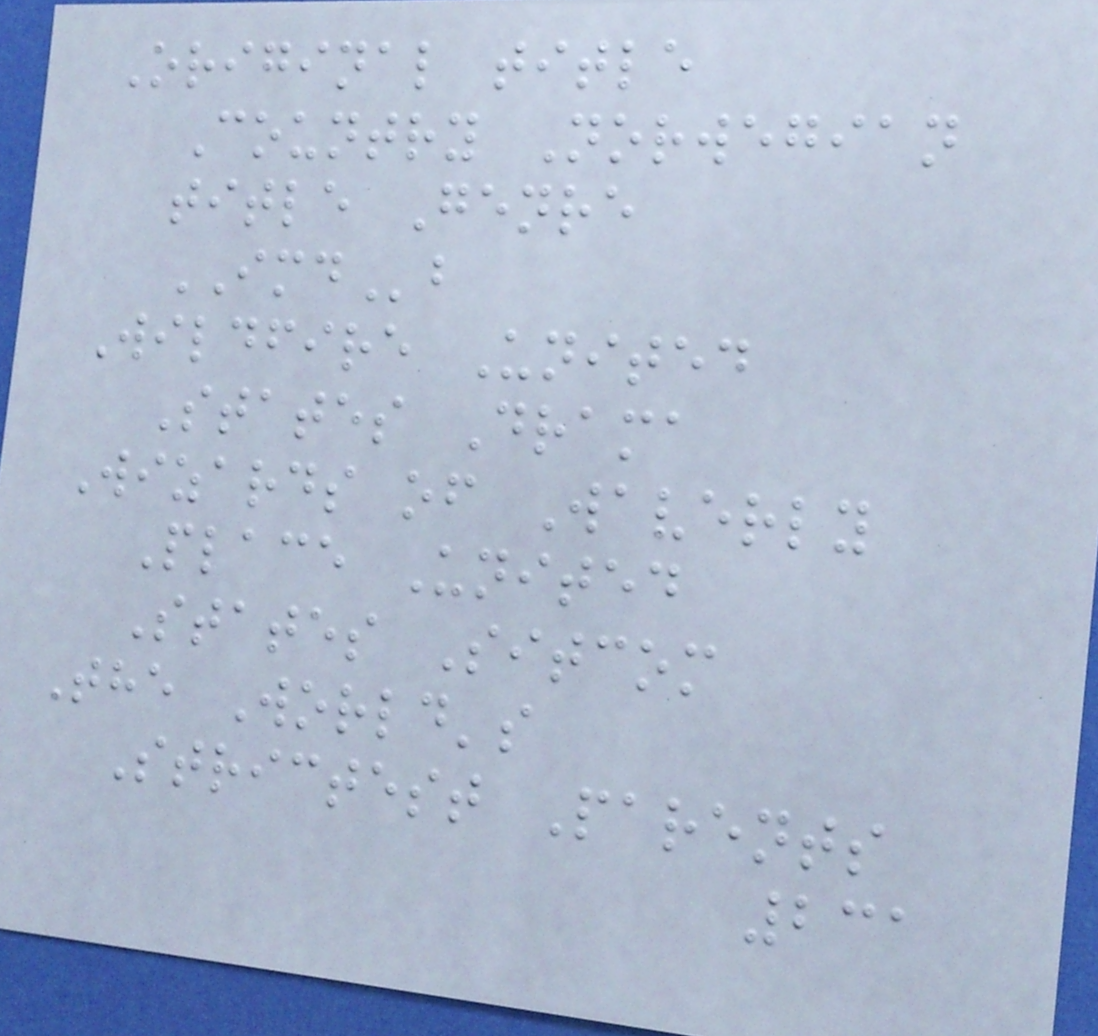Original title
Country Norwegian
title Genre
IMDb
Wildfire United
States Drama
Wizards of Waverly
Place United
States Sitcom
The World's
Strictest Parents
231
